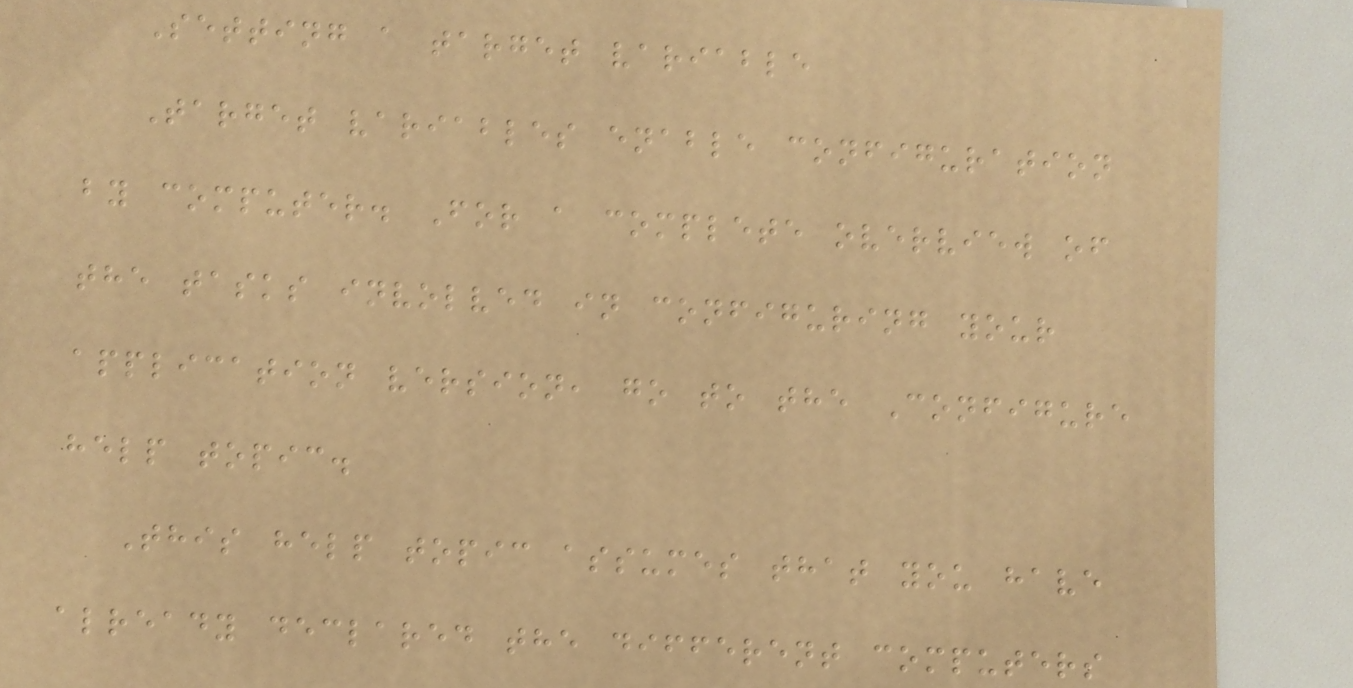Setting a target variable
Target variables enable configuration
by computer. For a complete overview of
the tasks involved in configuring your
application version, go to the Configure
help topic.
This help topic assumes that you have
already declared the different computers
